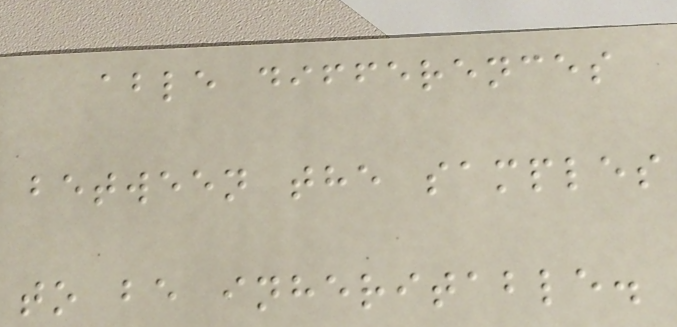able differences
between the samples
to be inheritable.
